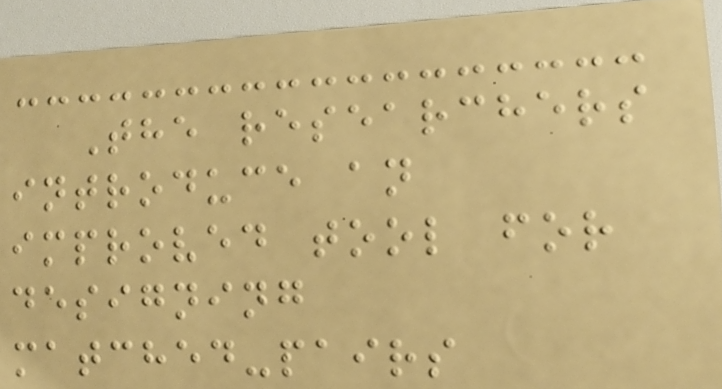The researchers
introduce an
improved tool for
designing
matched-pairs
